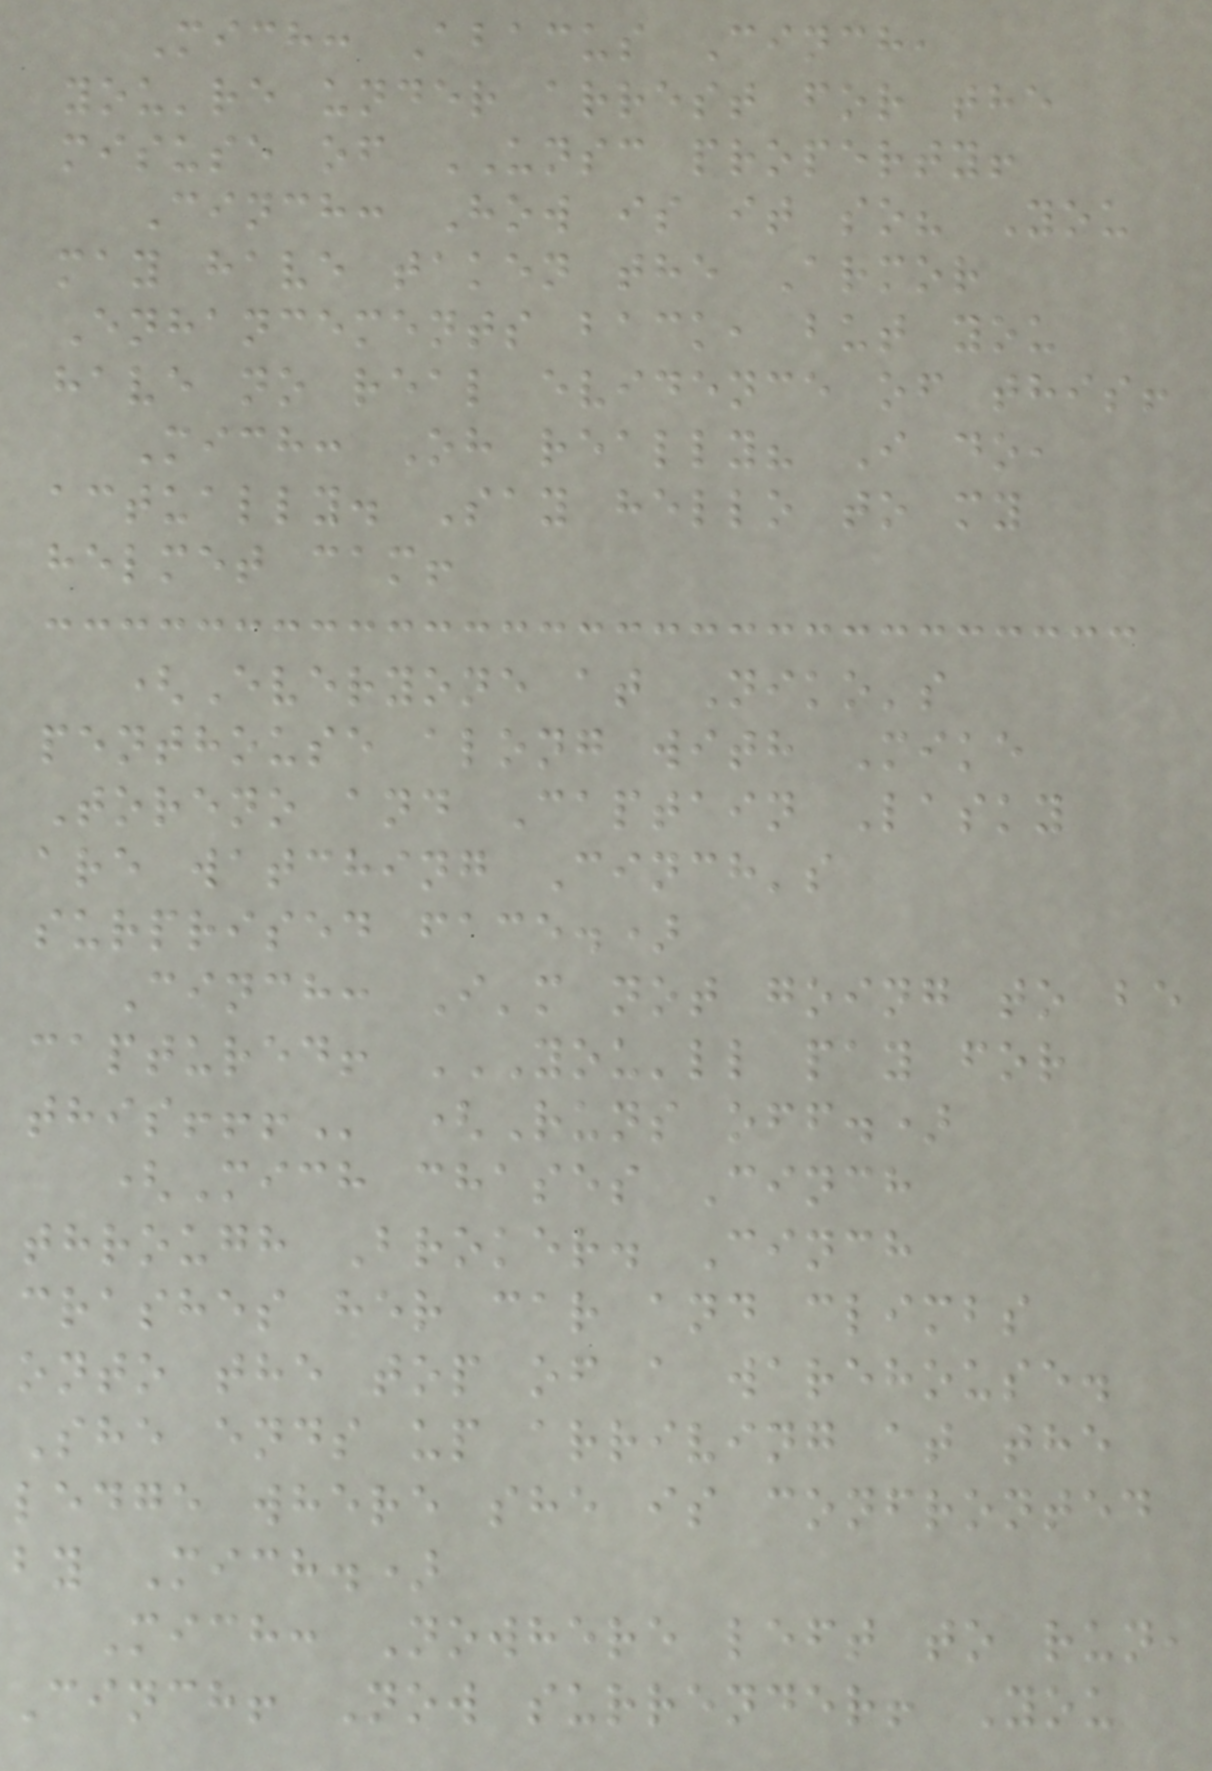Mich: Abacus Cinch,
you're under arrest for the
misuse of UNSC property!
Cinch: How is it so? You
may have taken the Armor
Enhancements back, but you
have no real evidence of this!
Mich: Oh really? I do,
actually. Say hello to my
helmet cam!
(Everyone at Niko's
penthouse along with Mike
Toreno and Captain Lasky
are watching Cinch's
surprised face.)
Cinch: I'm not going to be
captured! YOU'LL PAY FOR
THIS!!! (Runs off.)
(Mich chases Cinch
through Broker. Cinch
crashes her car and climbs
onto the top of a warehouse.
She ends up arriving at the
ledge where she is confronted
by Mich.)
Mich: Nowhere left to run,
Cinch! Now surrender! You
